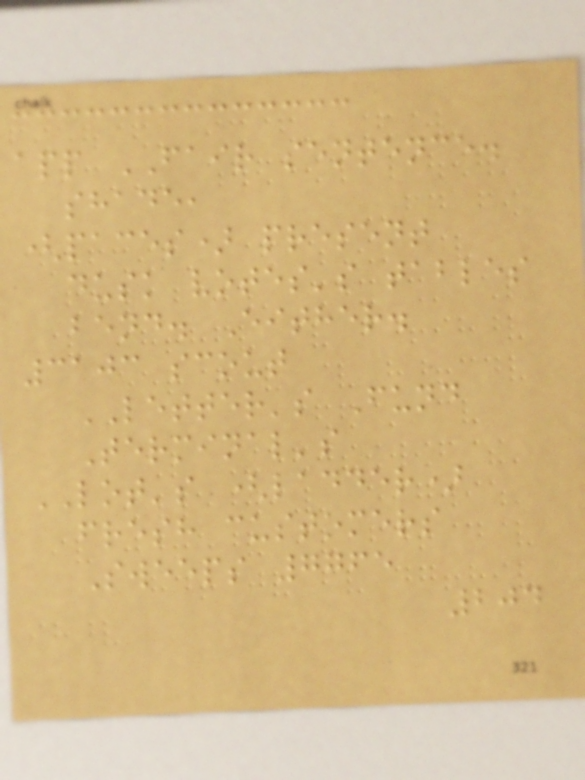app FAIR sentence.
shade,
(paces) present
dusk votes's tables
bend. Either.
3103 scout
LETTER's Fund
Terminal's
LOT's (ladder)
fresh customers
Sweeps 7765
204
